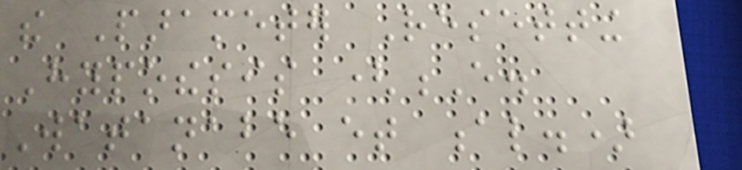the Parameter Resetting
Hypothesis (E.
Watanabe et al.)
